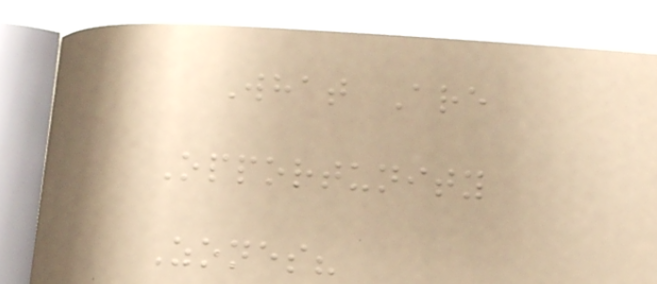What Are
Opportunity
Zones?
